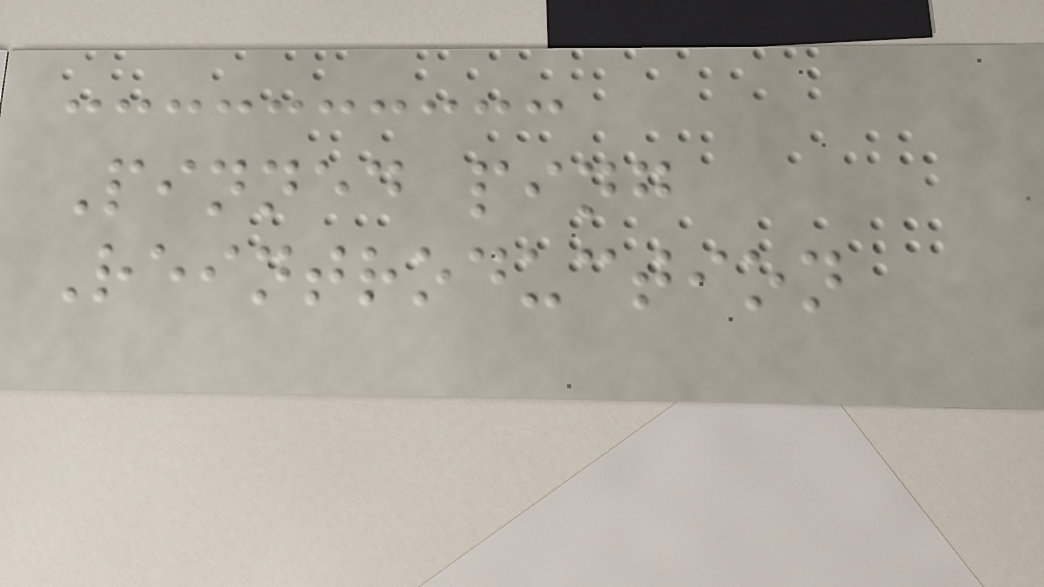Pinned ping
Reintroduction
